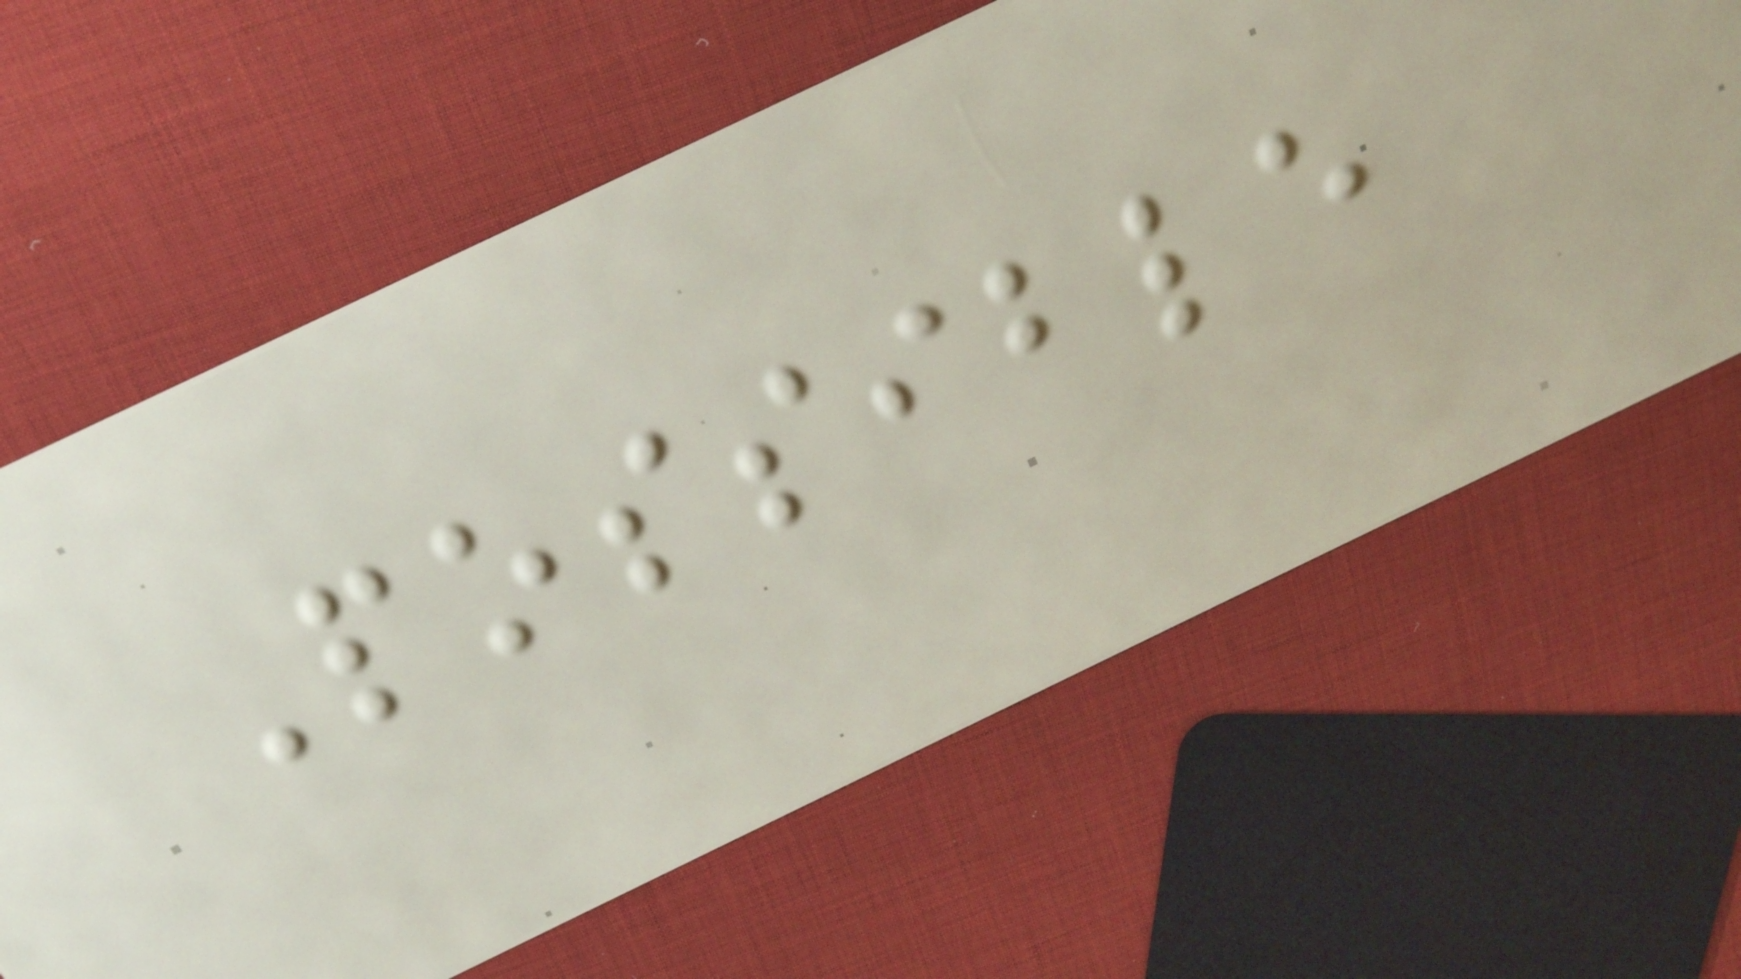Possible
